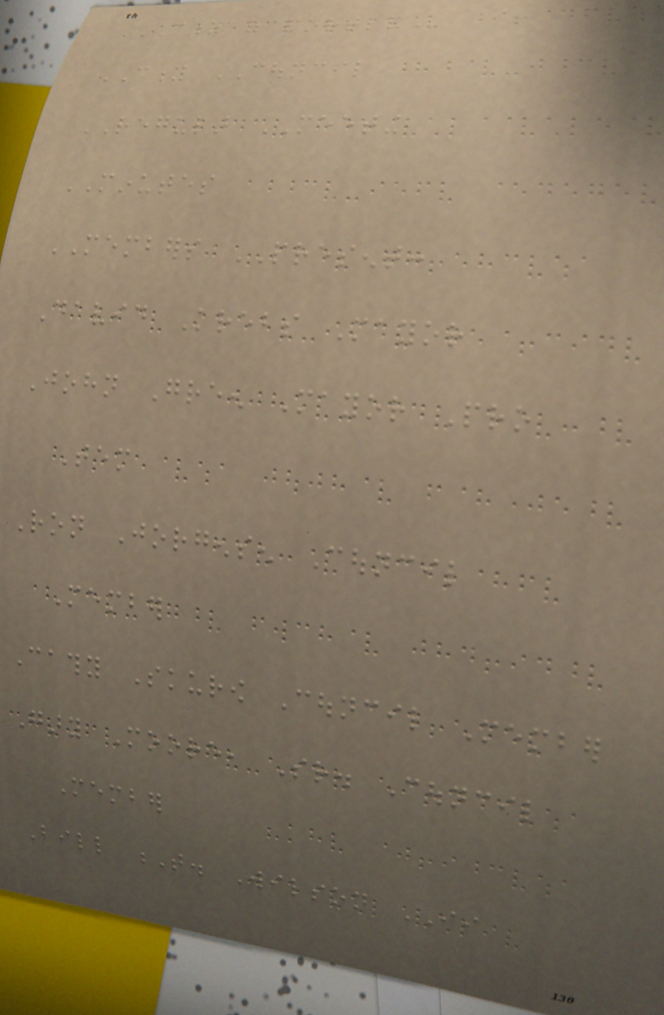CITY OF PORTLAND
CITY COUNCIL
REGULAR MEETING
MINUTES
MEMBERS PRESENT:
David Krebs Mayor
John Green Mayor Pro
Tem
Ron Jorgensen Council
Member
Cathy Skurow Council Member
Gary Moore, Sr. Council
Member
Bill T. Wilson II
